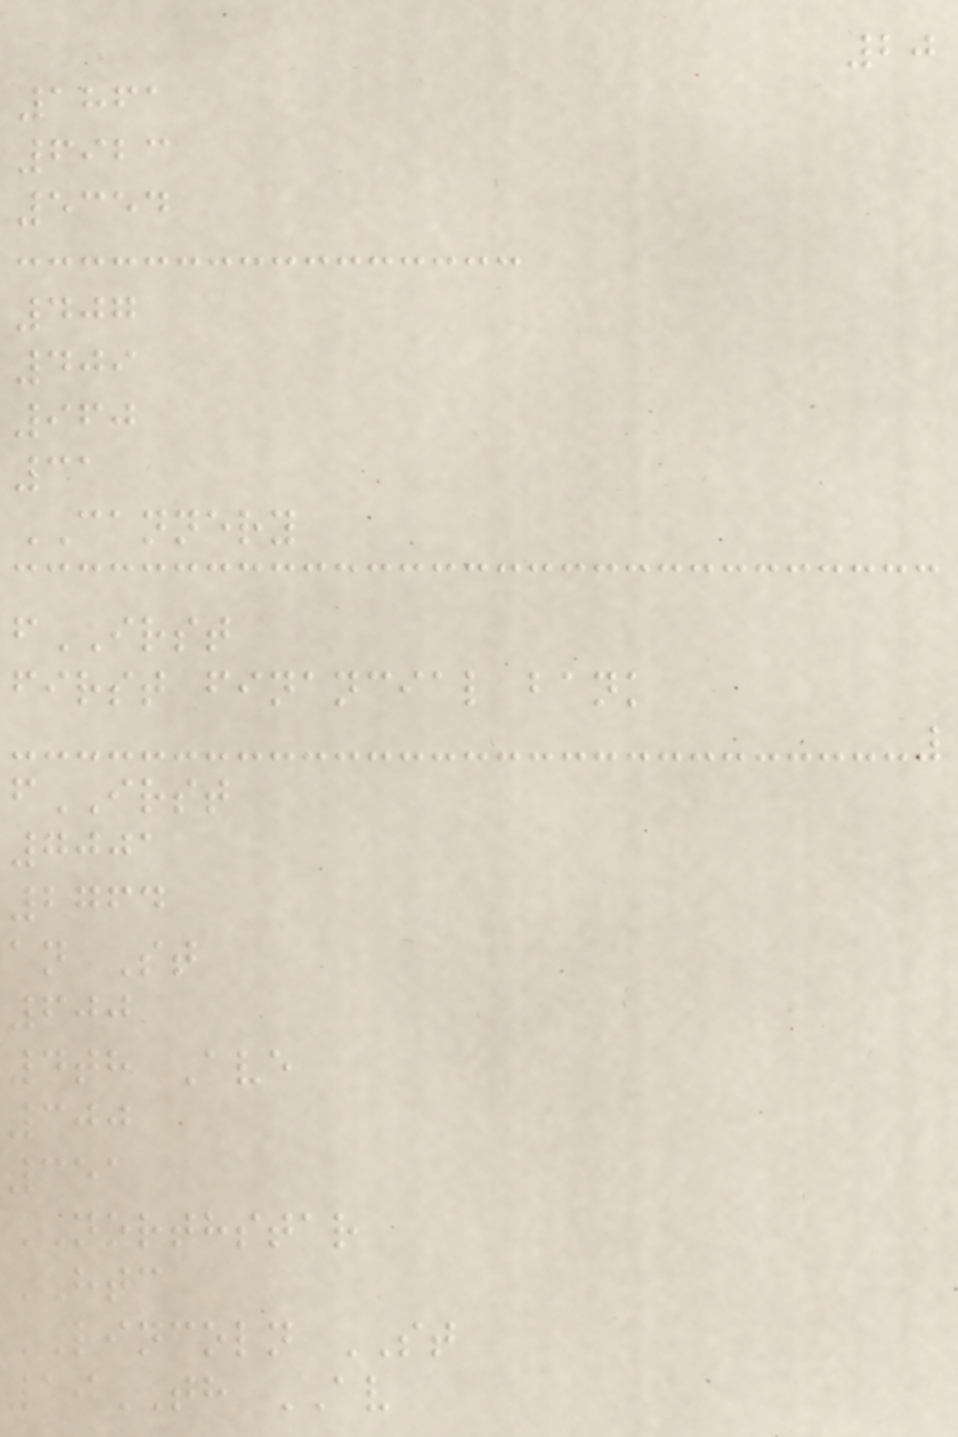20
1861
6923
5354
407
409
960
31
CANNERY
fIRST
first financial bank
fIRST
7001
2764
an St
600
4th Ave
300
351
NORTHSTAR
HTC
LINCOLN ST
19TH AV
